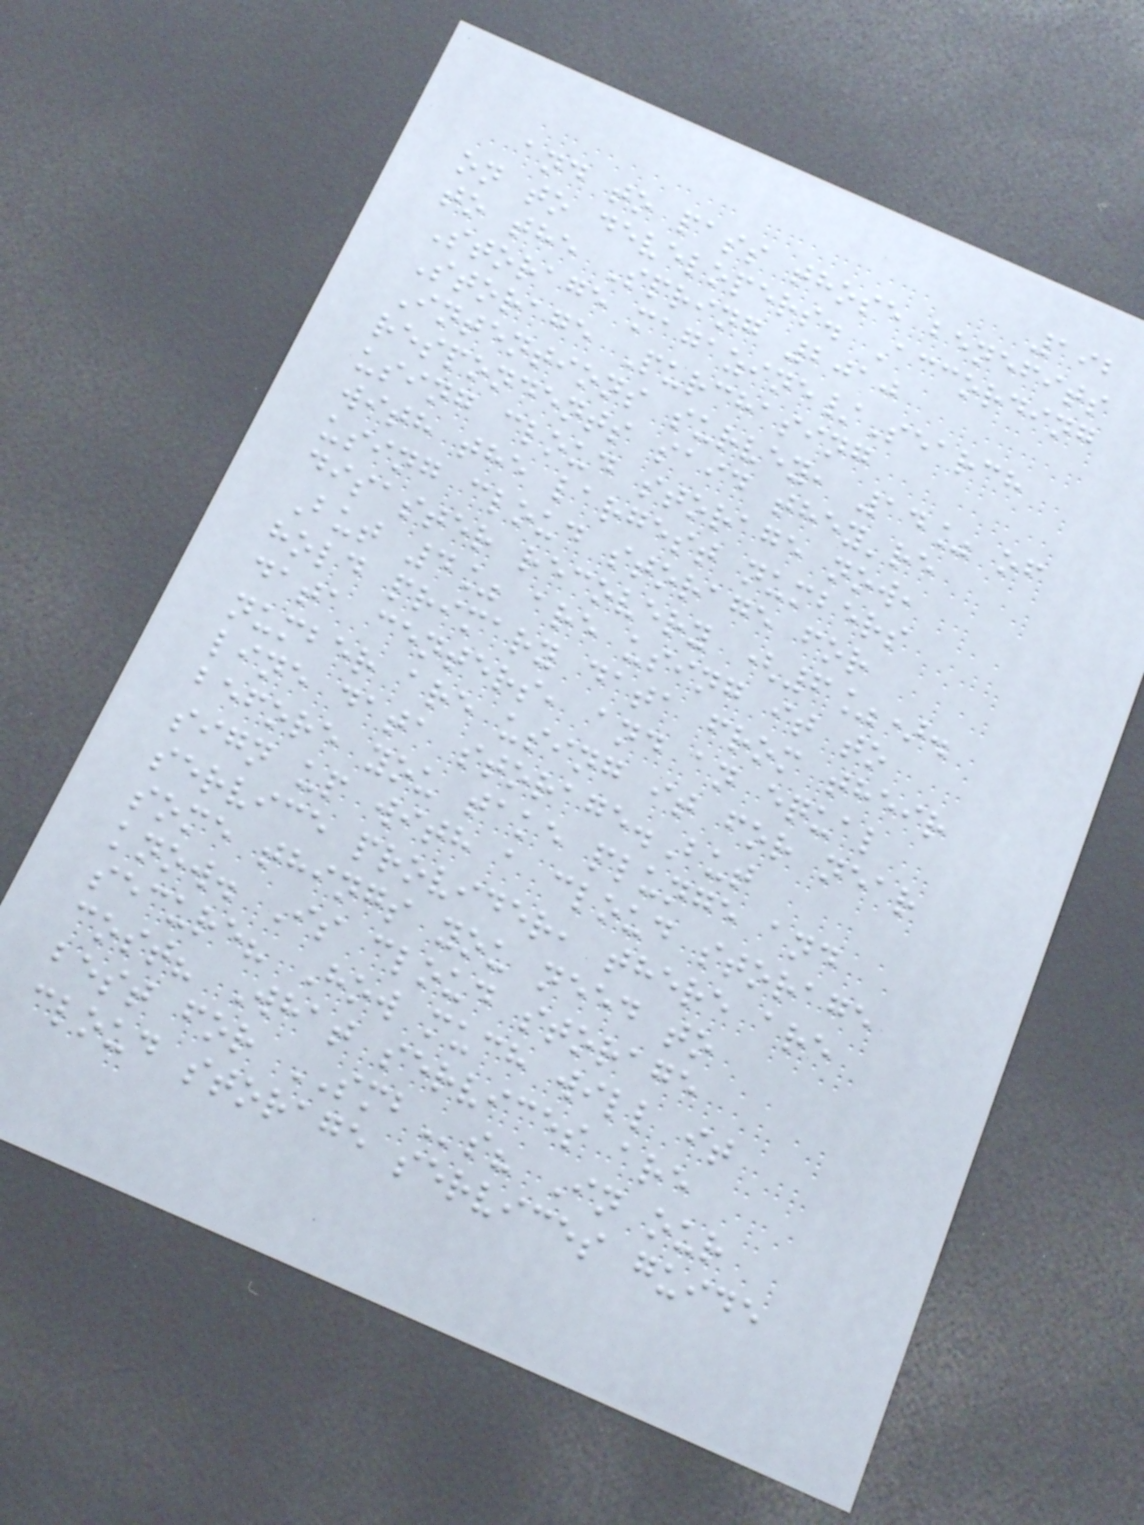192
and to pass those benefits
on to developers. According
to the Spring 2010
Storage magazine/Search
Storage Purchasing
Intentions survey, 14% of
respondents said they're
using cloud storage now,
with the largest numbers
using cloud storage for
disaster recovery (6%).
But 4% are using it to
hold primary data from their
data centers, and an equal
number are using it for near
line data storage.But
before you take plunge and
sign up with a cloud storage
service provider, there are
some things you need to
know. Is cloud storage
secure? How much will it
cost? What services are
best for SMBs? In our
cloud storage services guide
